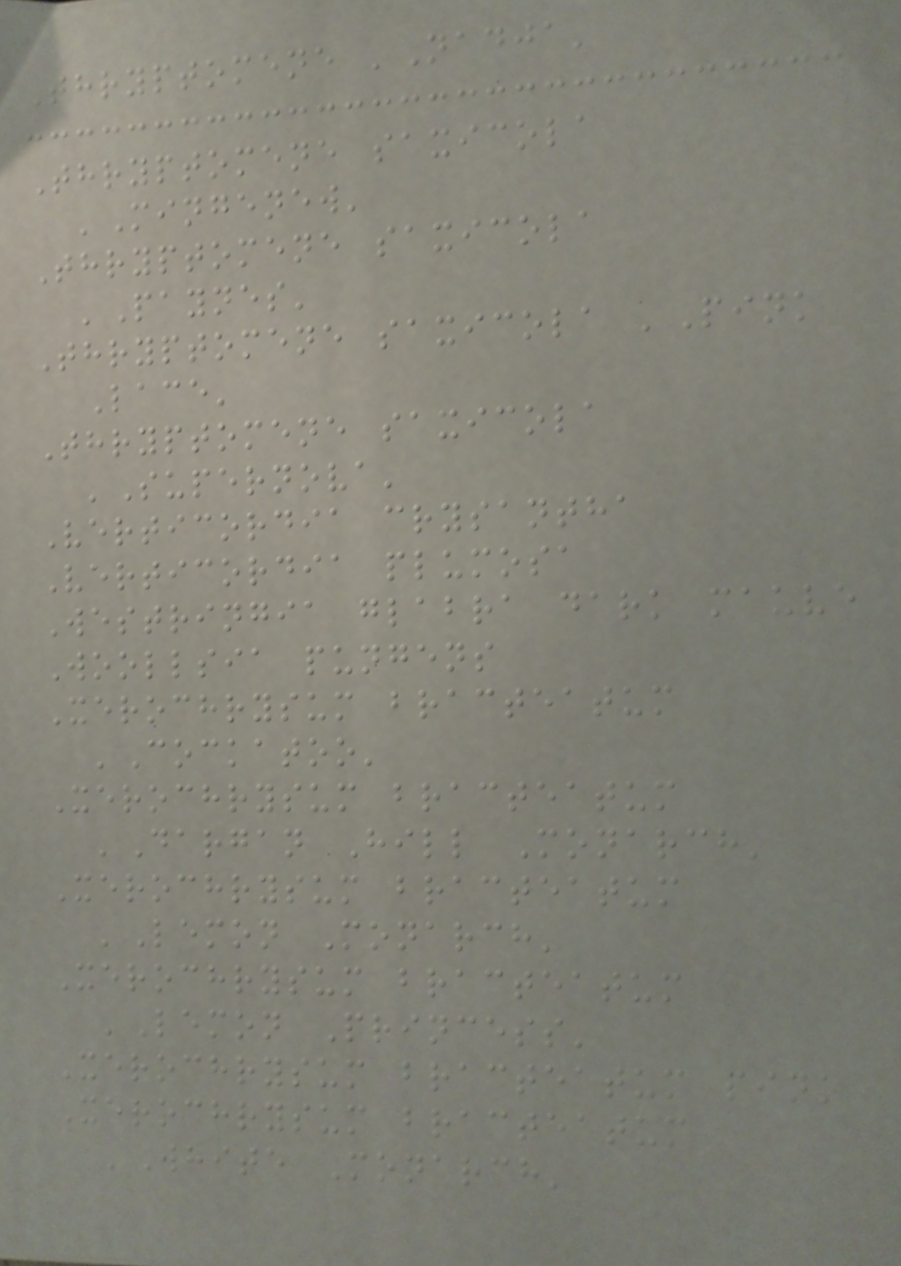Thryptomene 'Nadja'
Thryptomene saxicola
'Mingenew'
Thryptomene saxicola
'Paynes'
Thryptomene saxicola 'Pink
Lace'
Thryptomene saxicola
'Supernova'
Verticordia crysantha
Verticordia plumosa
Westringia glabra dark mauve
Woollsia pungens
Xerochrysum bracteatum
'Cockatoo'
Xerochrysum bracteatum
'Dargan Hill Monarch'
Xerochrysum bracteatum
'Lemon Monarch'
Xerochrysum bracteatum
'Lemon Princess'
Xerochrysum bracteatum pink
Xerochrysum bracteatum
'White Monarch'
